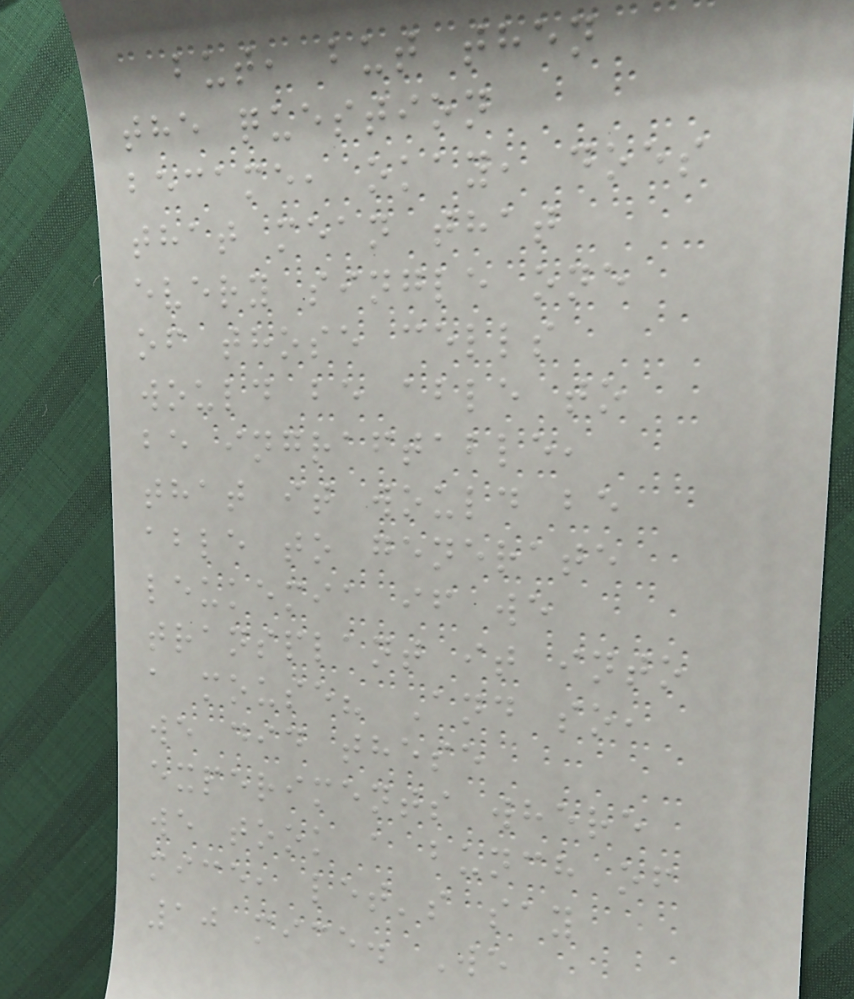but, but then
the question
became, okay, does
that mean that
every single one
of those cells
would be able to
be ingraftable,
that it would be
able to generate
leukemia if we
transplant it into
a mouse? And so,
we did these
experiments where
we took a bunch of
mice, let's say
10 mice. We
